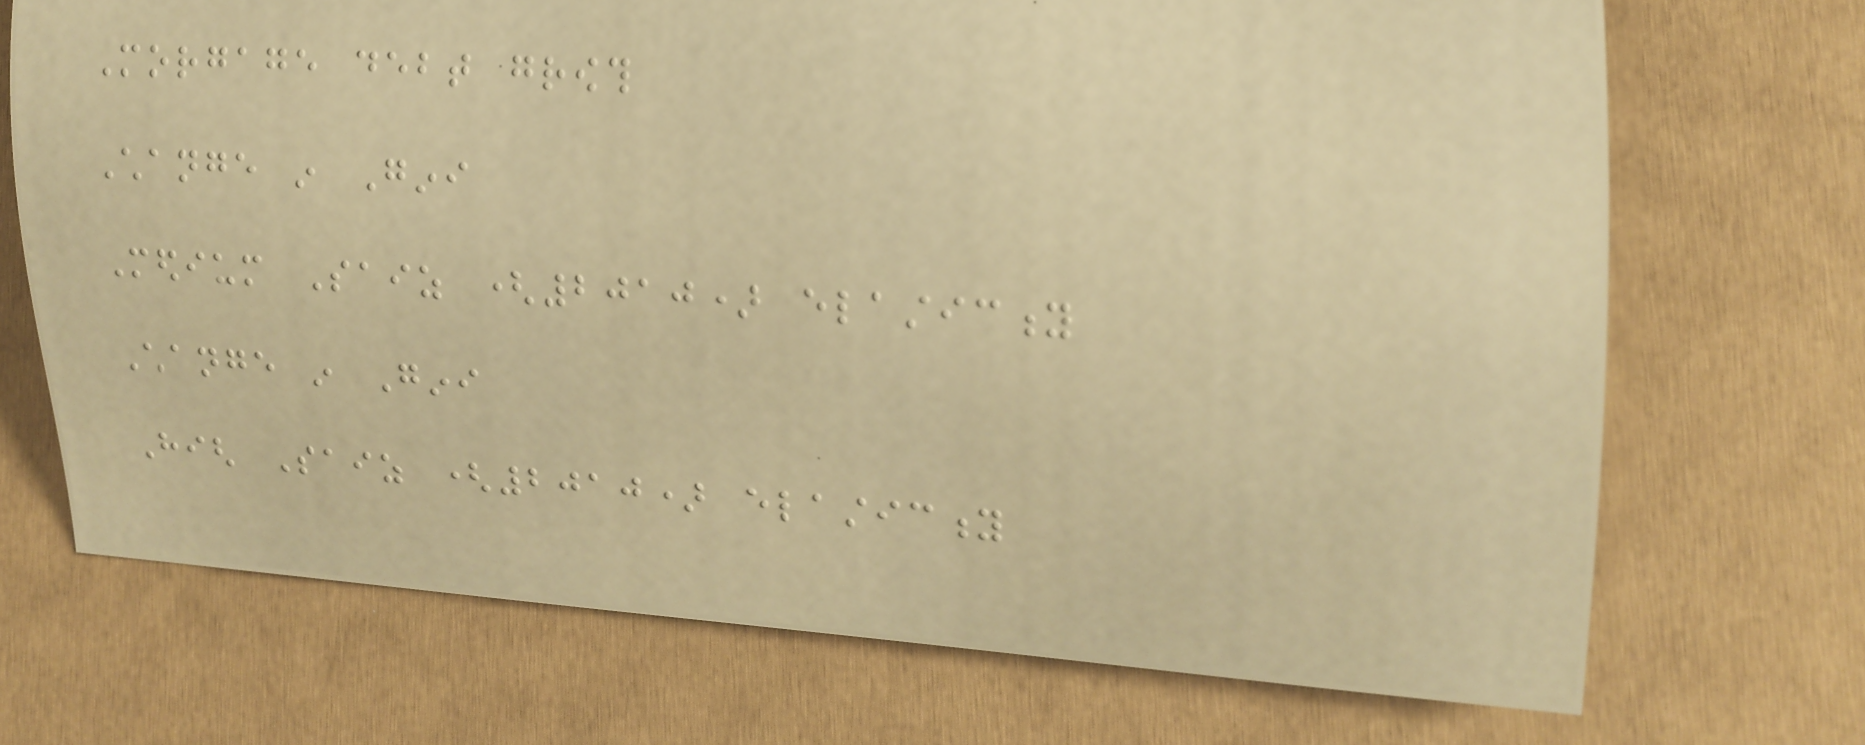Morgage debt growth
Change in Gini
Medium Saiz (2010) elasticity
Change in Gini
High Saiz (2010) elasticity
